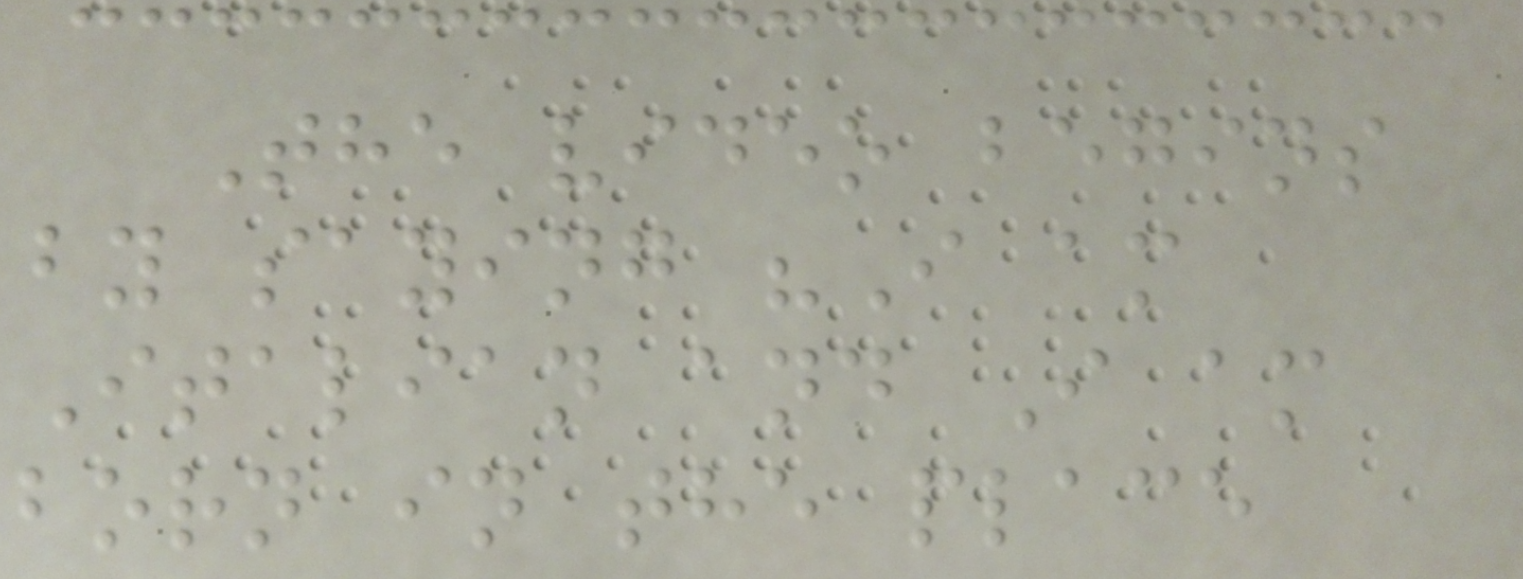The video begins
by saying "I am
Italian and I am
born in the place
